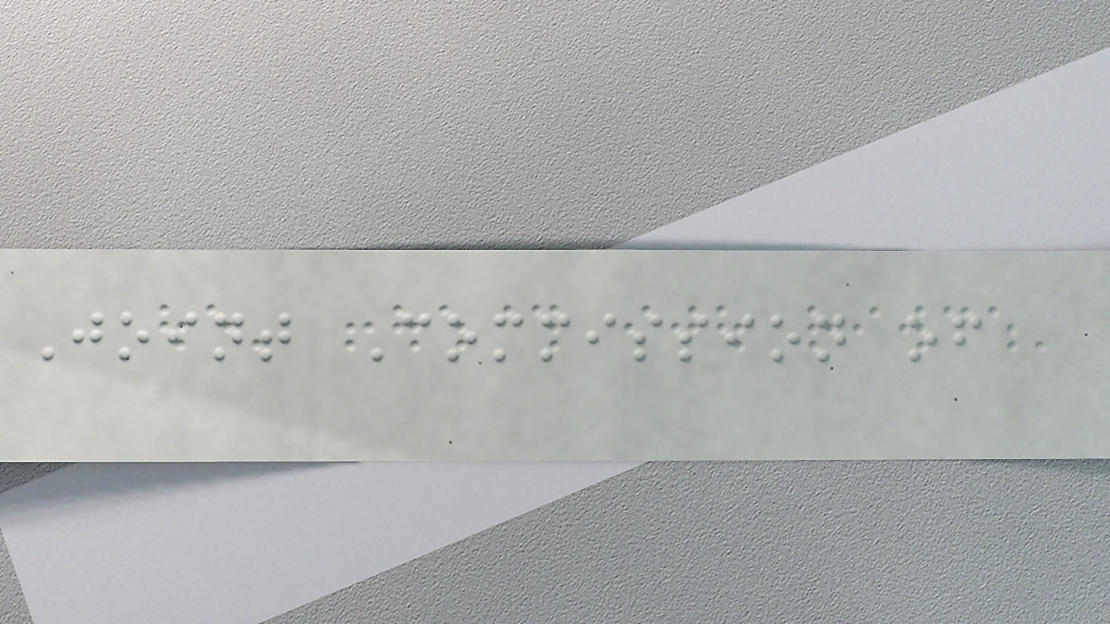Joint Commission of
